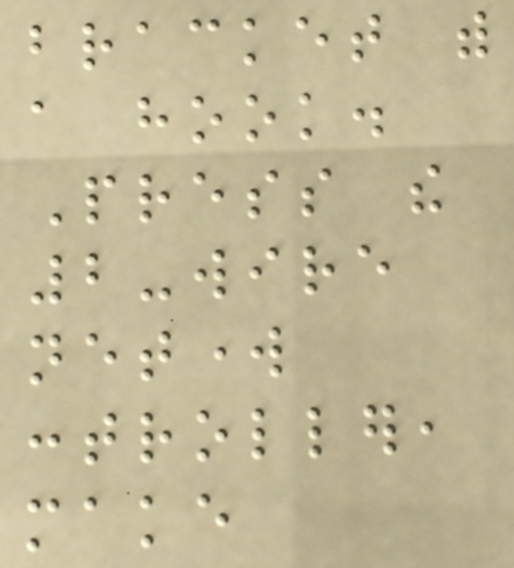bracket with
a hook.
Press the
2-wire
network
controller,
make
